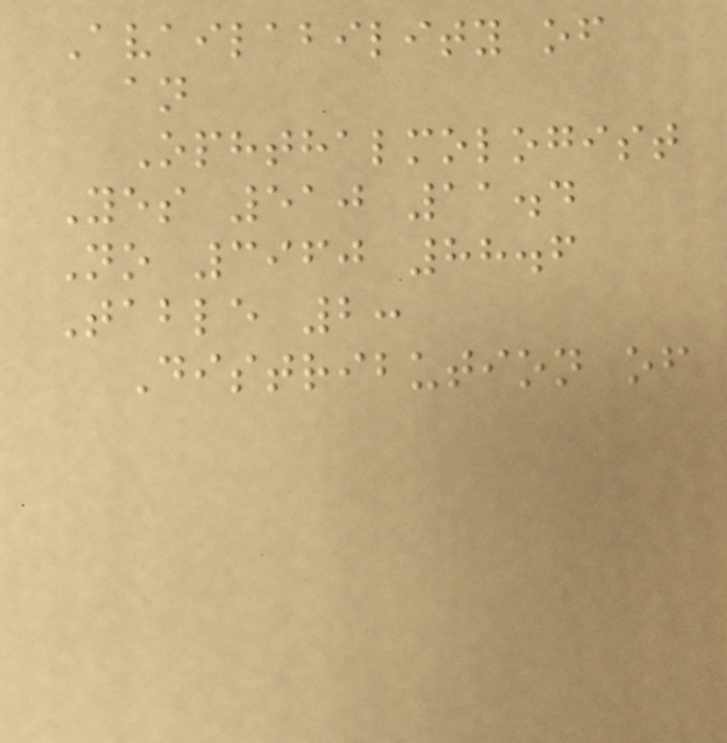Availability of
an
Ophthalmologist
Yes 510 11.4
No 3960 88.6
Table 2:
Distribution of
